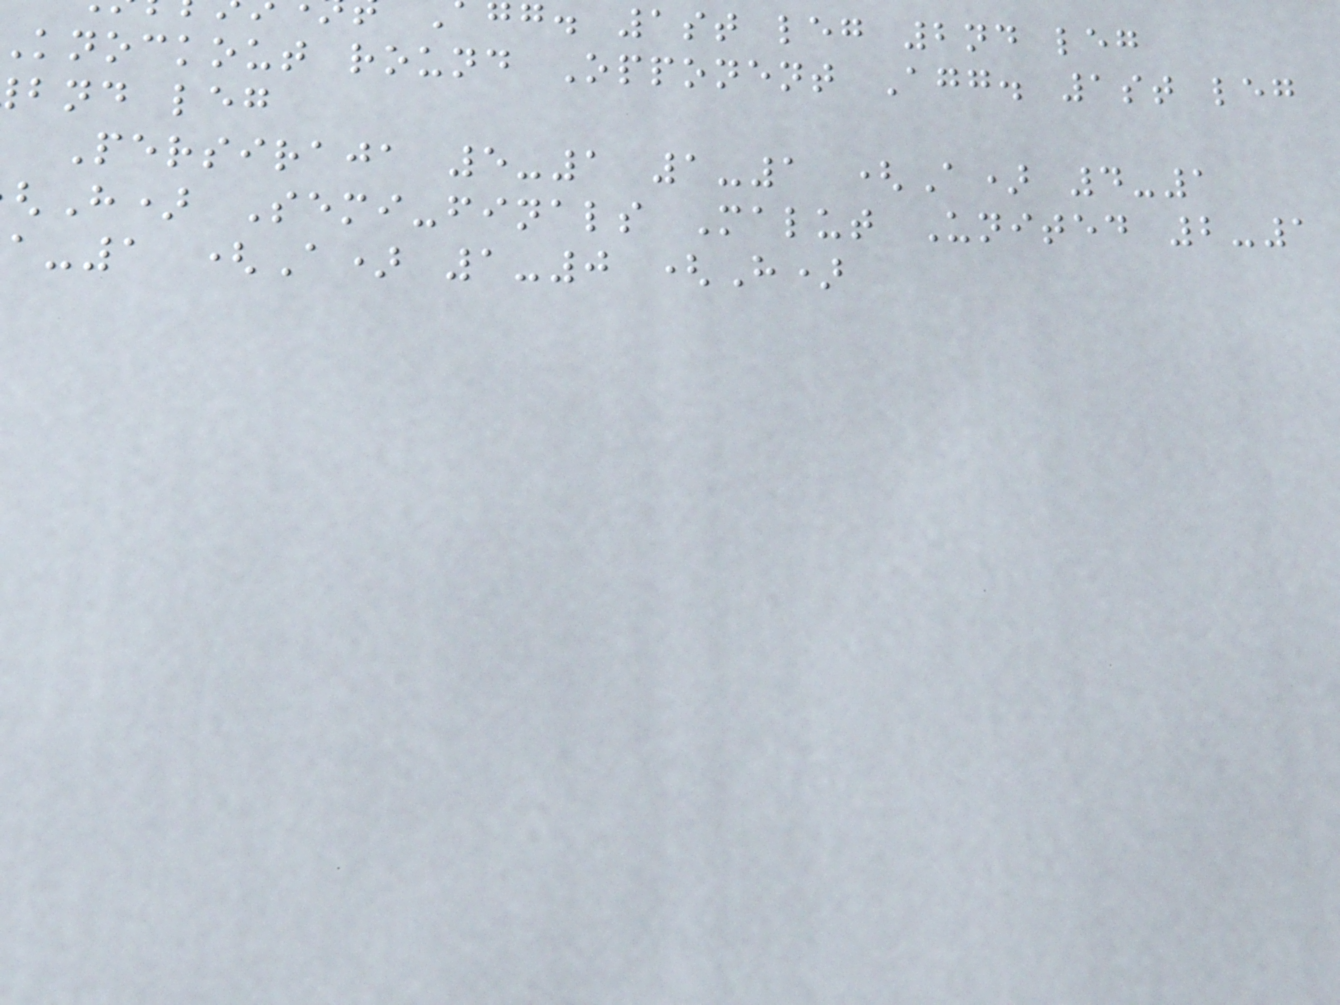g. 1st leg 2nd leg
knockout round Opponent Agg. 1st leg
bnd leg
Persiraja 5-1 1-1 (A) 4-1
H) Semi-finals Malut United 2-1
-1 (A) 1-0 (H)
